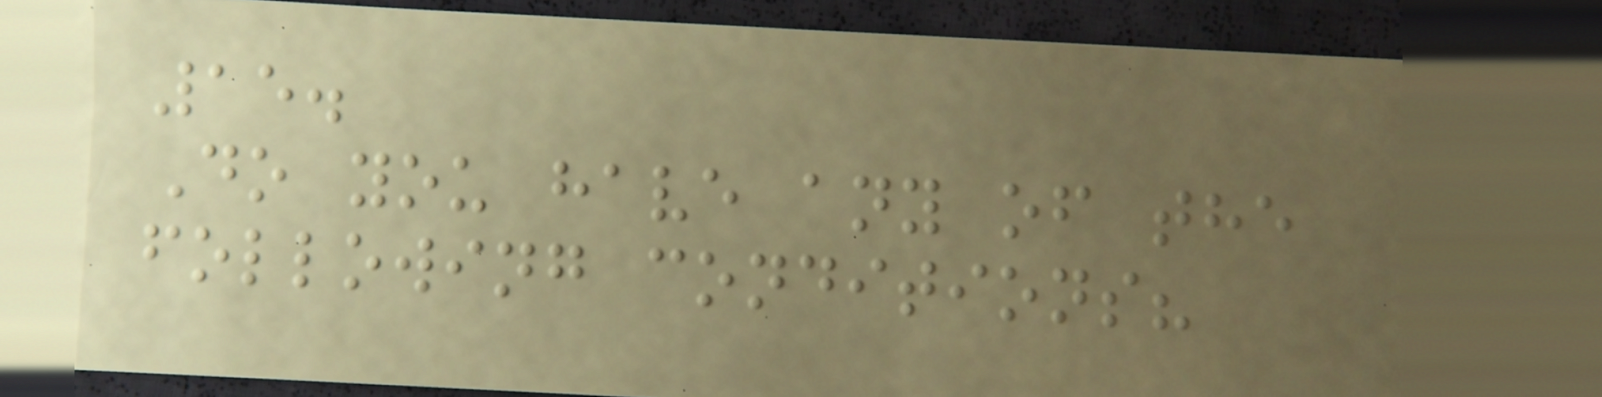15.
Do you have any of the
following conditions?
